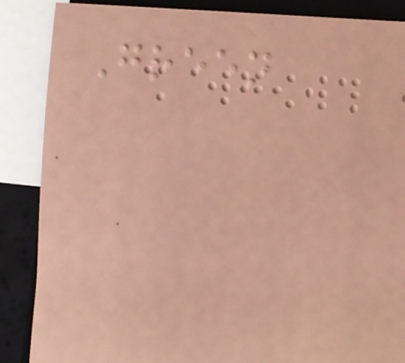Green
